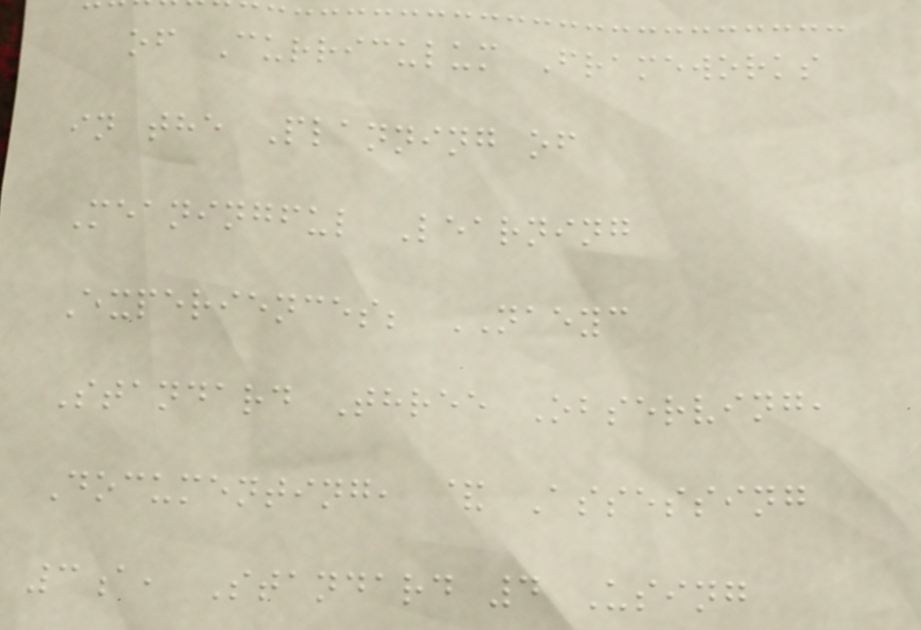of Curriculum Frameworks
in the Planning of
Meaningful Learning
Experiences; NAEYC
Standard Three Observing,
Documenting, & Assessing
3a, Standard 4 Using
